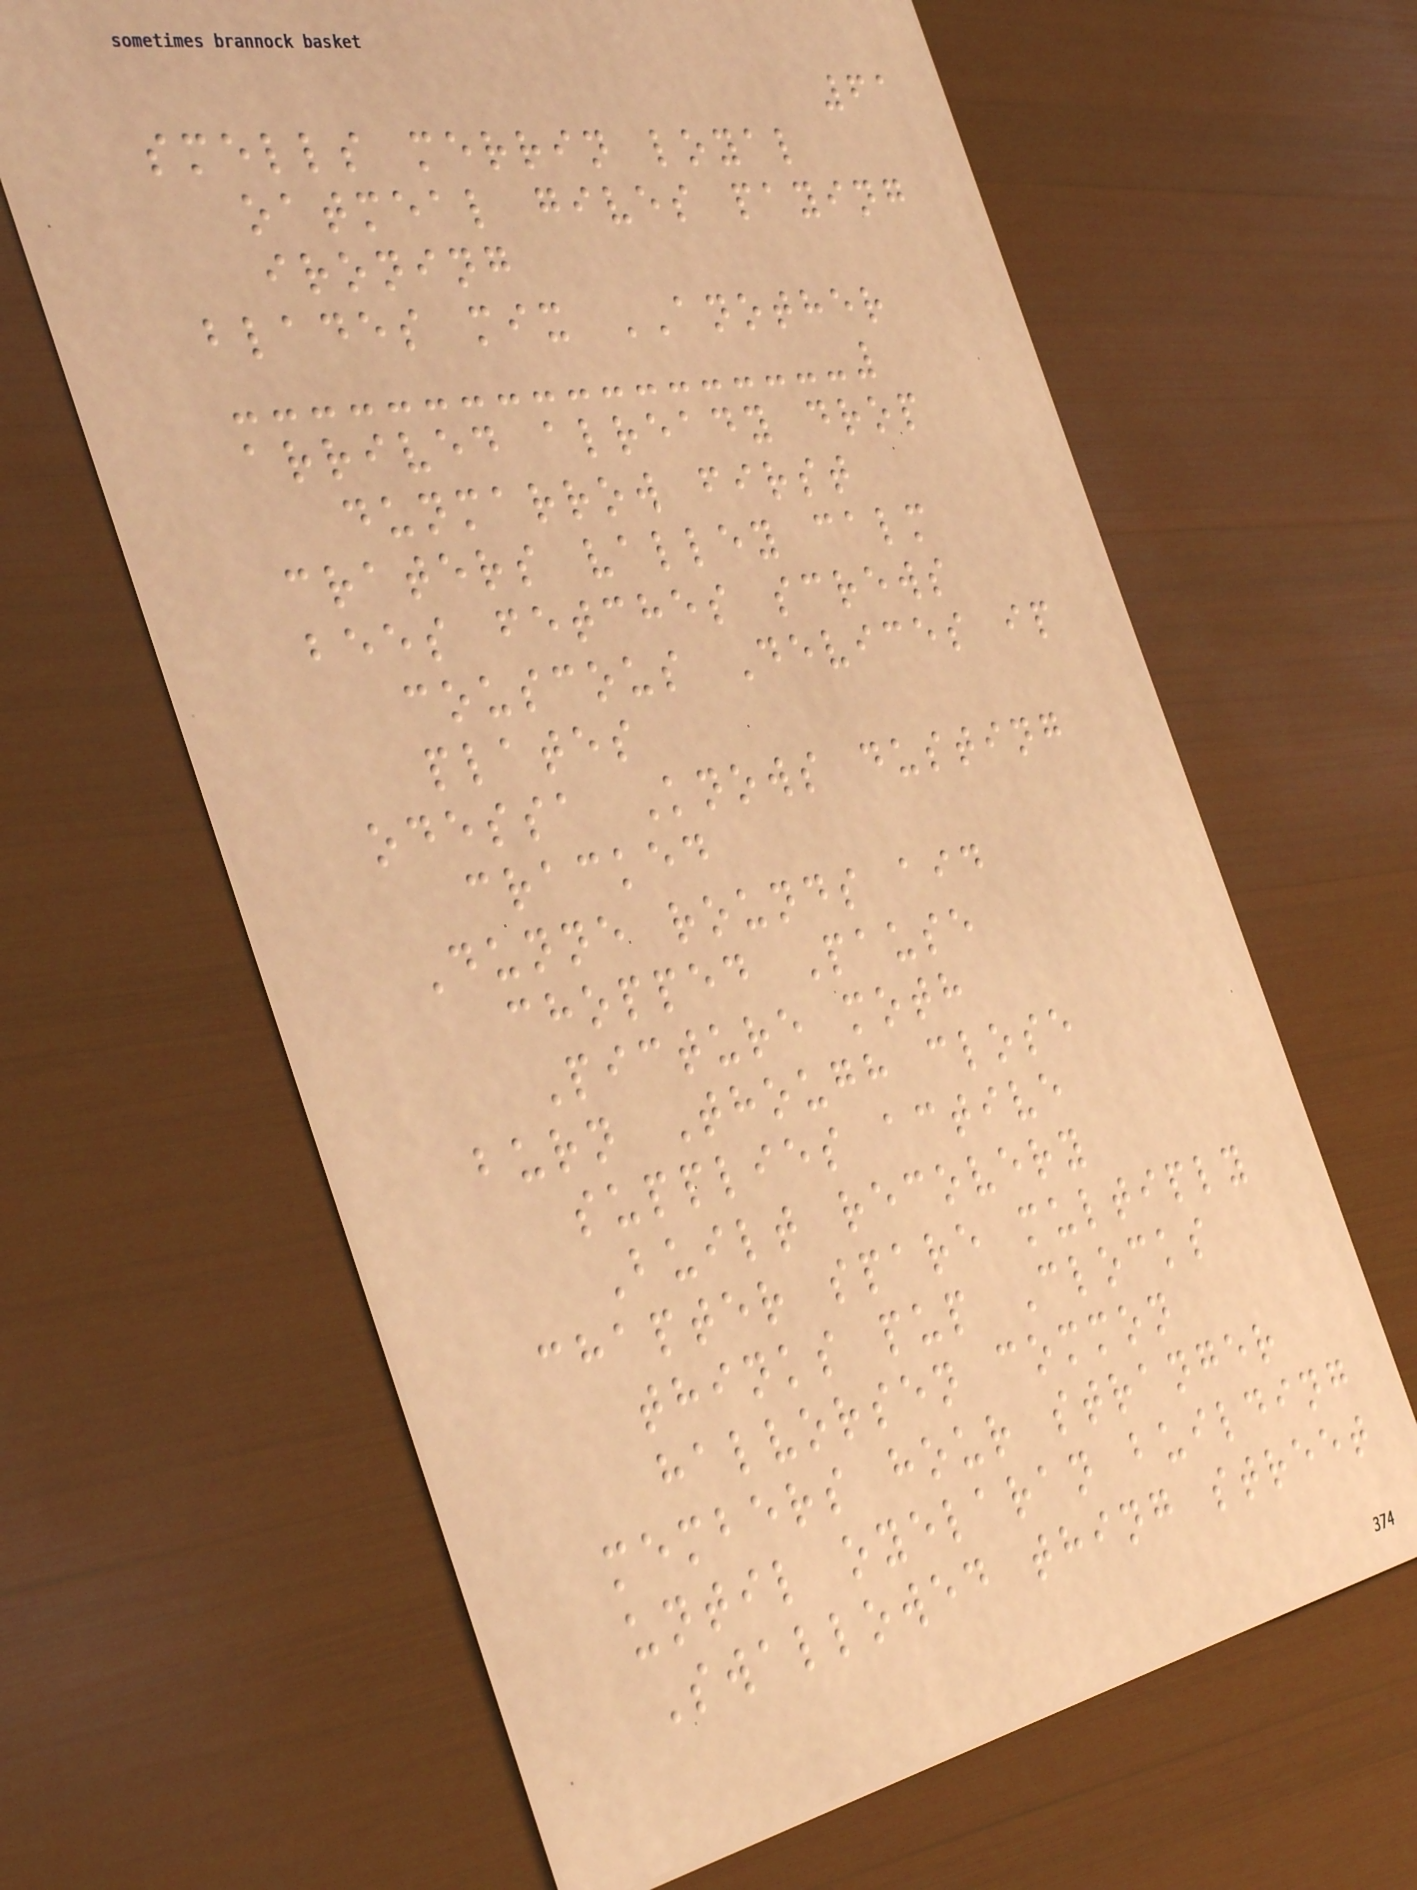61
smells merrin loyal
oatmeal gives paying
ironing
blades mix ANOTHER
arrived already drop
dunmarrow first
craters valley calm
bees fetches screws
couscous Devices ip
plates
odessa Knows dusting
cracked
Dunne rounds aid
chopped Pause
Picture moth
burn Though close
supplies active
Built recovery
chapter spare multiply
thinks pup Clocks
halvorsen common
members hour stranger
until oyelaran building
Swallowed thing street
